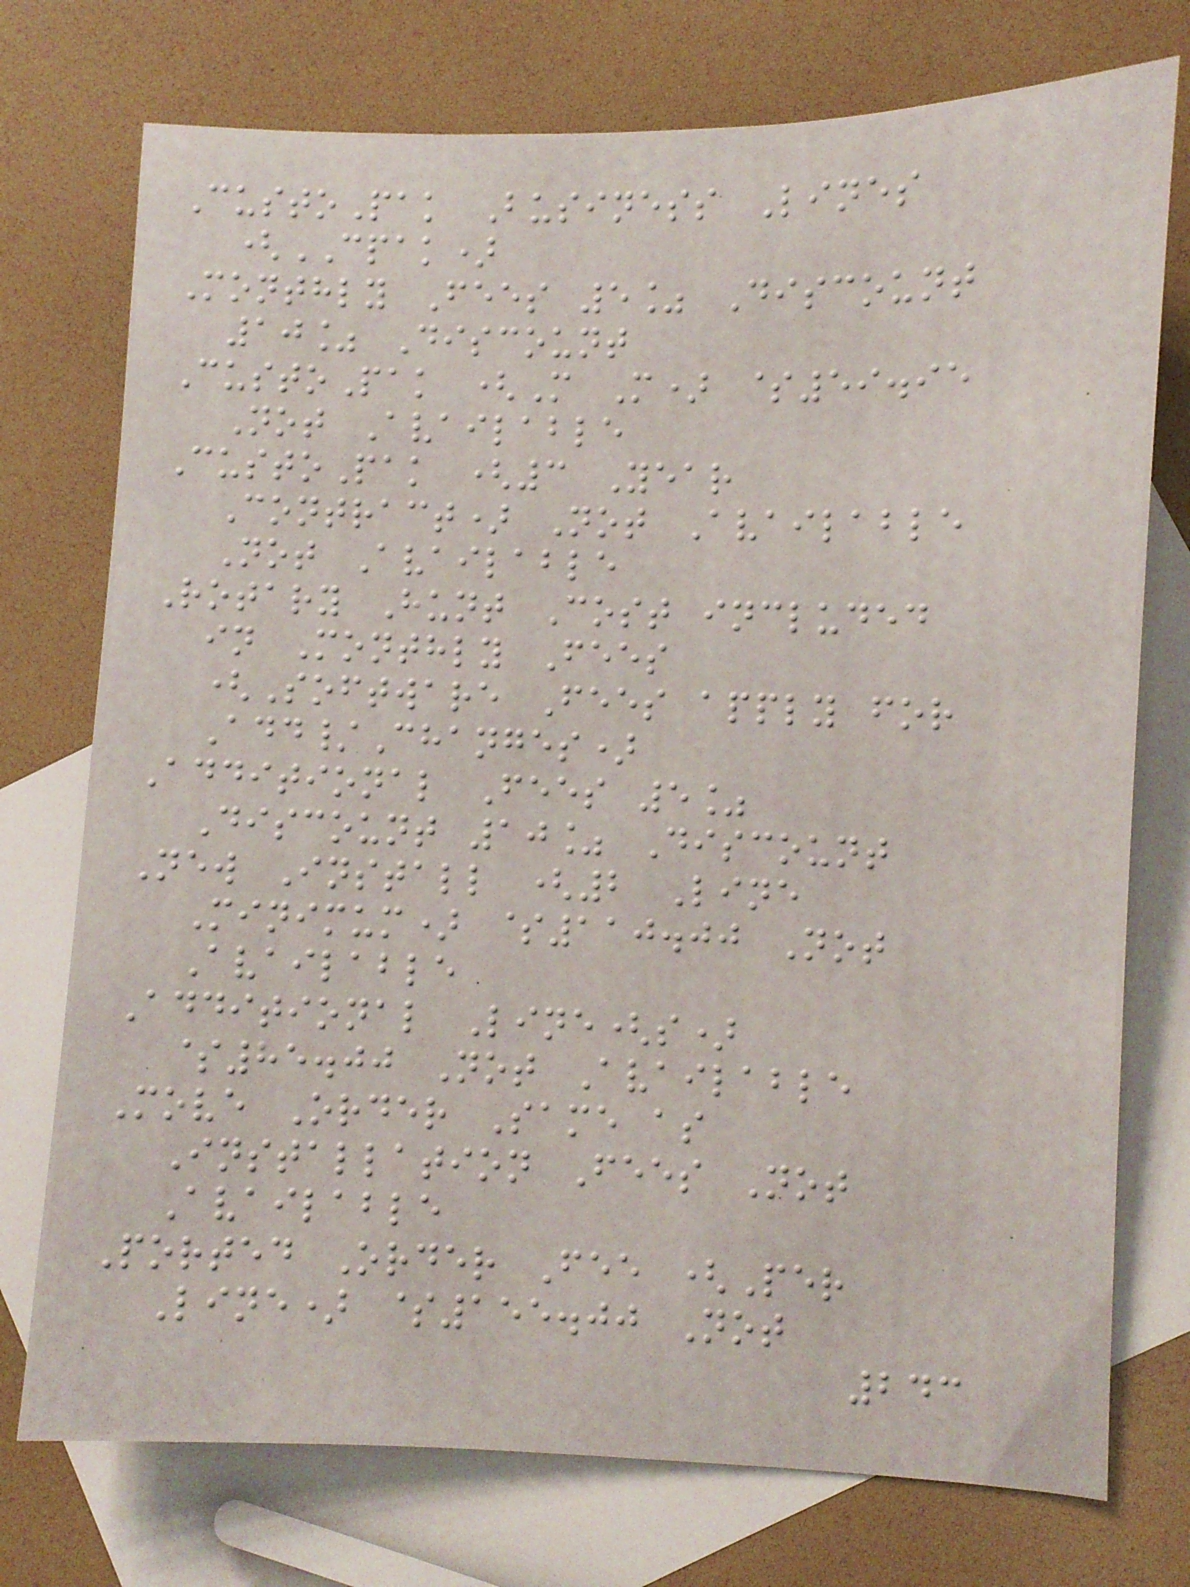CustoPak Business Lines
(CPAK)
Monthly Fees 5% Discount
10% Discount
CustoPak (M M) $59.95
Not Available
CustoPak (3 Year
Contract) Not Available
Not Available
Rotary Hunt Cost included
in Monthly Fees
(Software Fees apply for
Add/Changes)
Additional Fees 5%
Discount 10% Discount
New Install (2 Line
Minimum) $110.00 Not
Available
Additional Line(s)
$85.00 Not Available
Move Order Same as
Installation Fees Not
Available
Ported Order Fee (Per
Line) $155.00 Not
243
